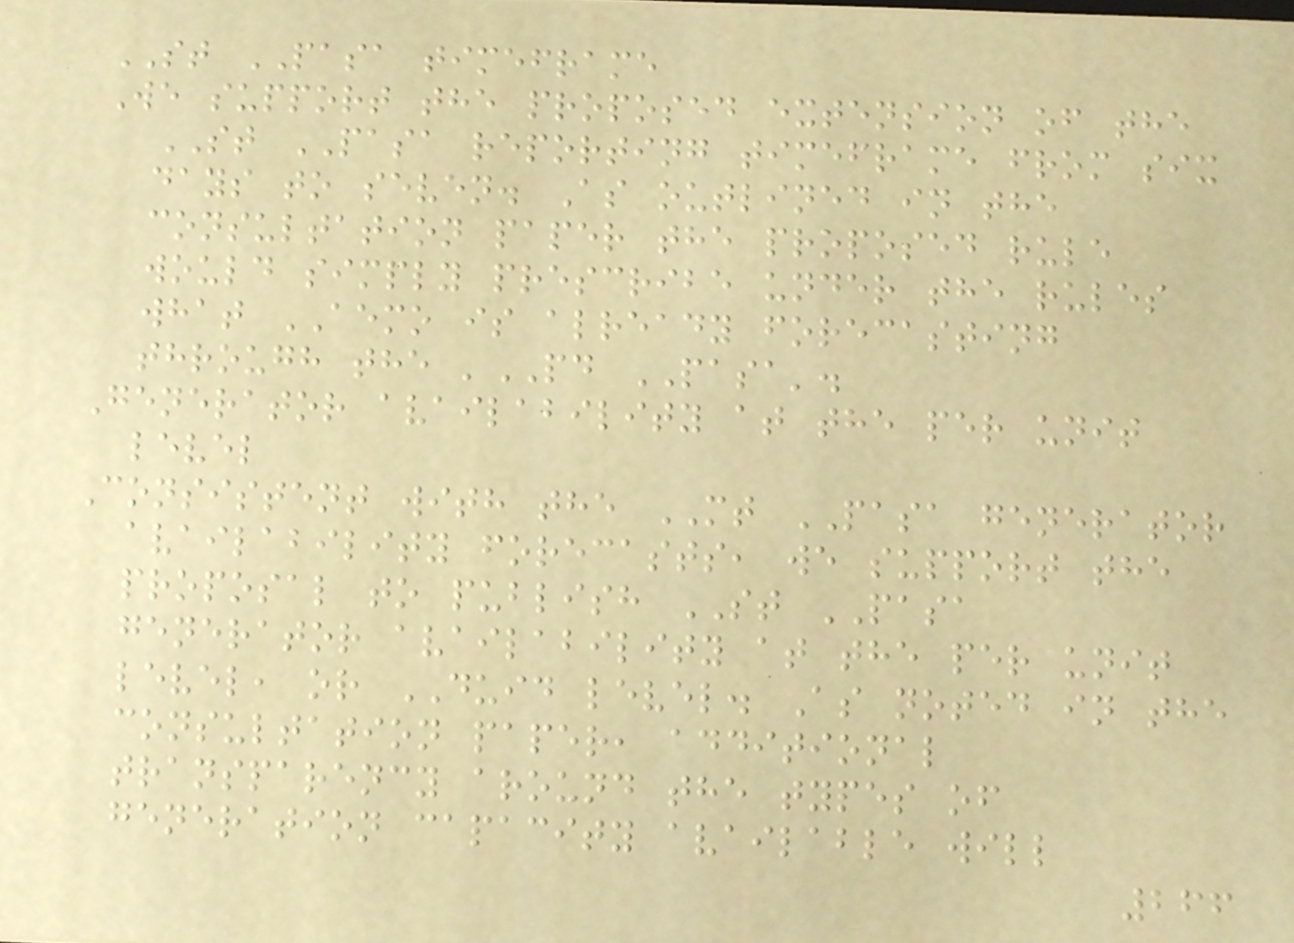ST PASA timeframe
We support the proposed extension of the
ST PASA reporting timeframe from six
days to seven. As outlined in the
consultation paper the proposed rule
would simply prescribe under the rules
what AEMO is already forecasting
through the 'PD PASA'.
Generator availability at the per unit
level
Consistent with the MT PASA generator
availability forecasts, we support the
proposal to publish ST PASA
generator availability at the per unit
level, or DUID level. As noted in the
consultation paper, additional
transparency around the types of
generation capacity available will
266
